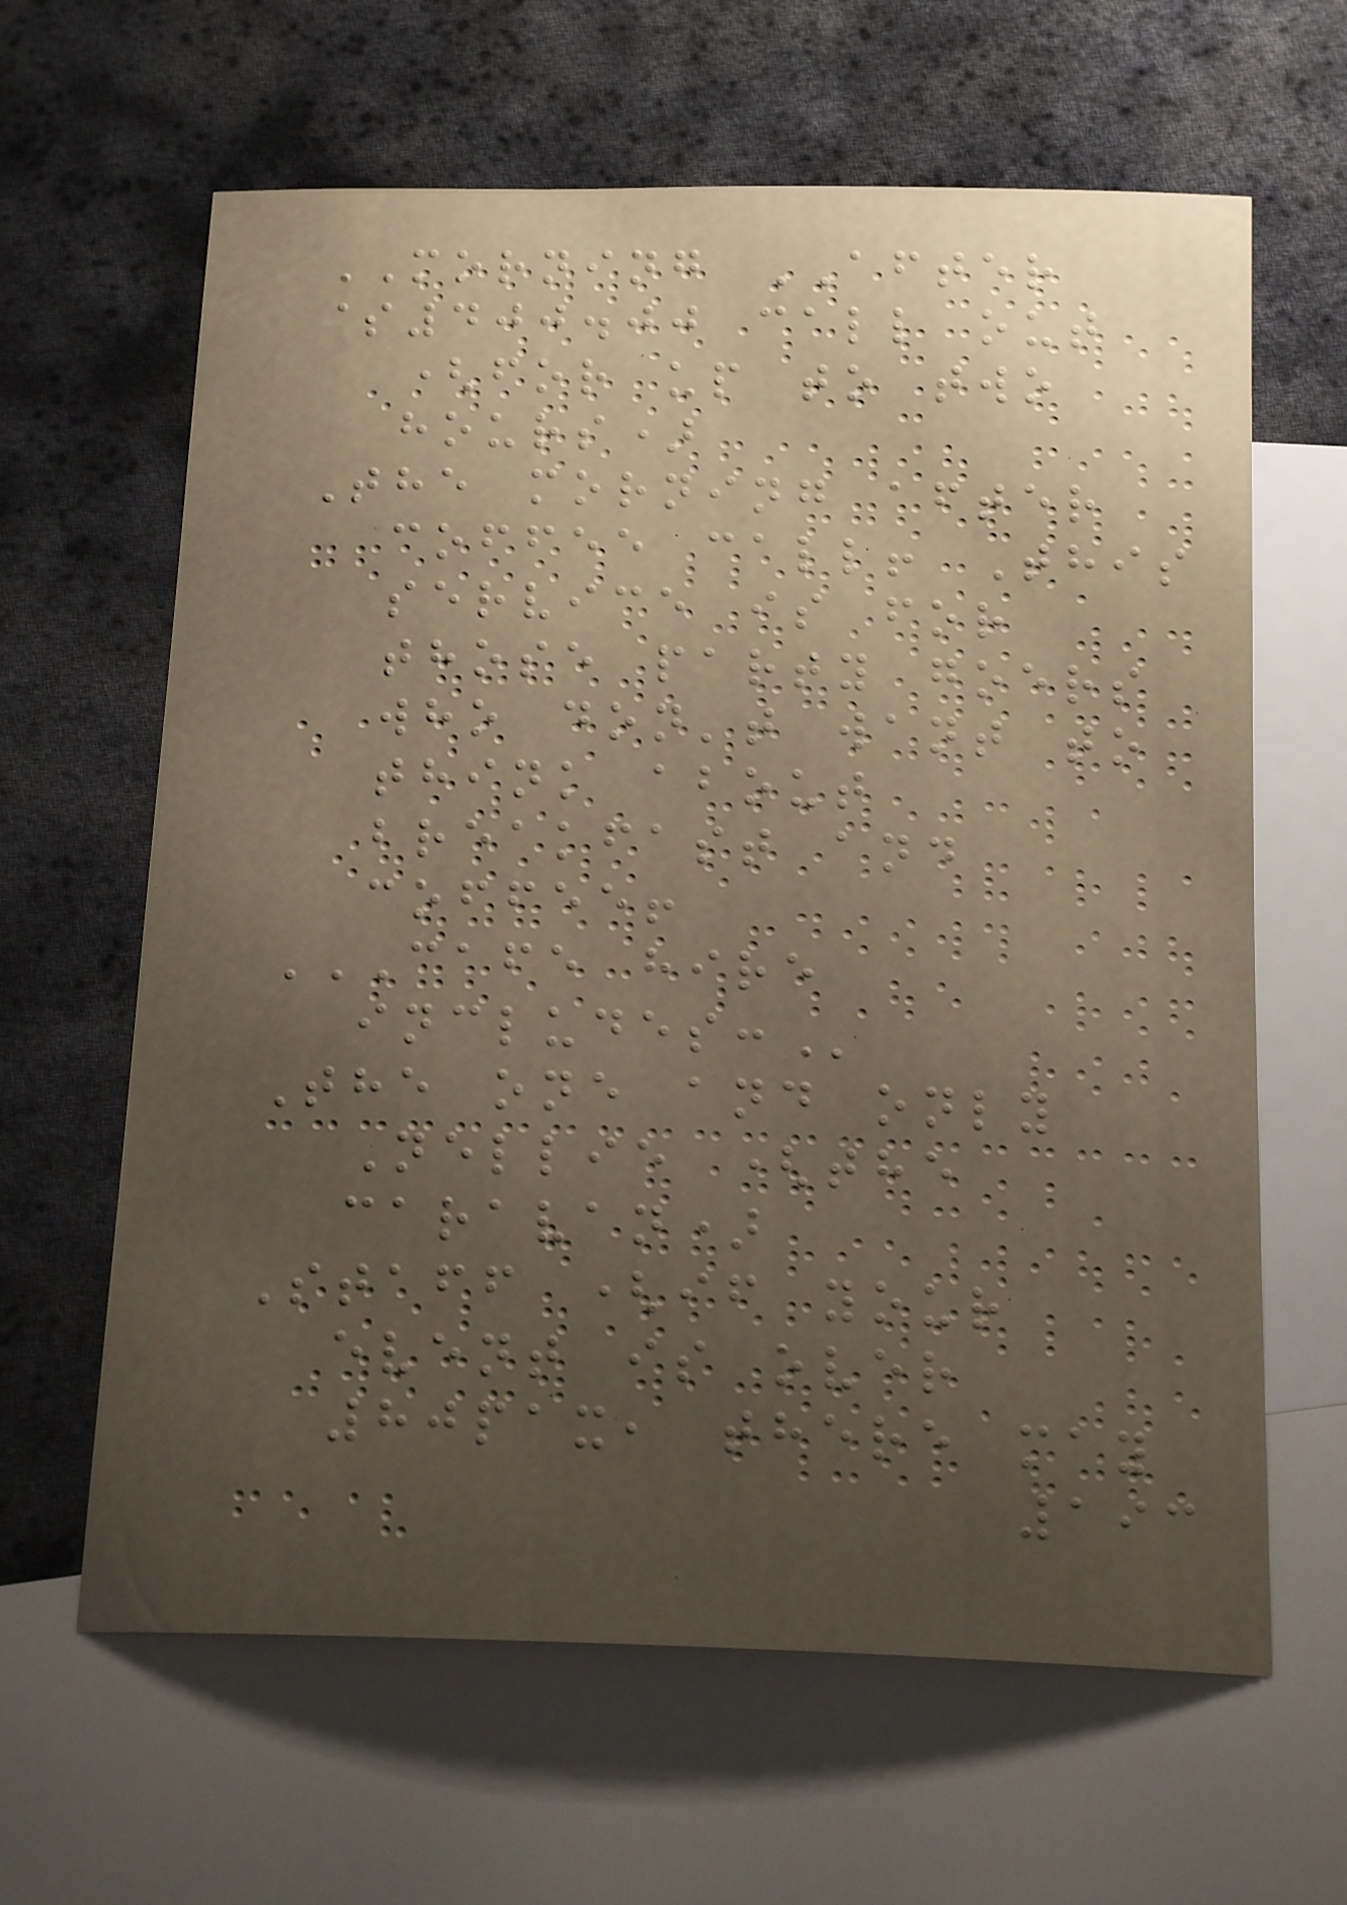MORNING AFTER
$400.00 call out
(for up to two
hours)
The morning after
coffee call! This
service is for
those party goers
who don't want to
think about
breakfast and
coffee!
CAFE HIRE
INCLUDES:
The one and only
Nellie (the
caravan)
Staff (if your
event is over
80pax, there may
193
